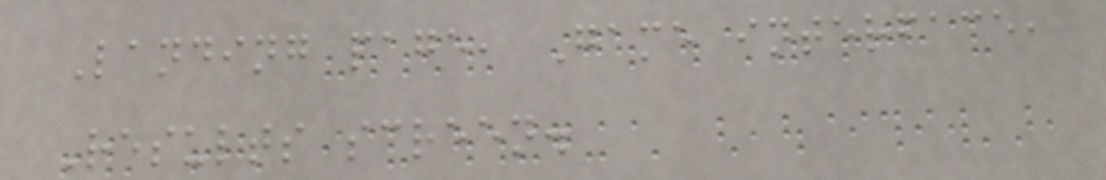Landing page, Game interface,
Results screen.
